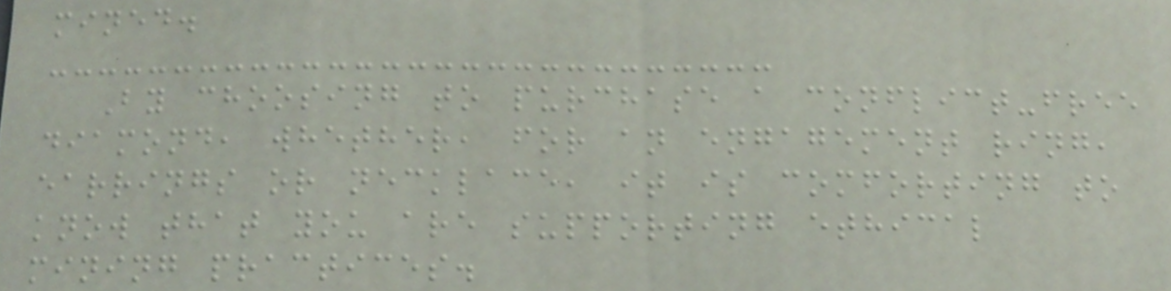mined.
By choosing to purchase a conflict-free
diamond, whether, for an engagement ring,
earrings or necklace, it is comforting to
know that you are supporting ethical
mining practices.
